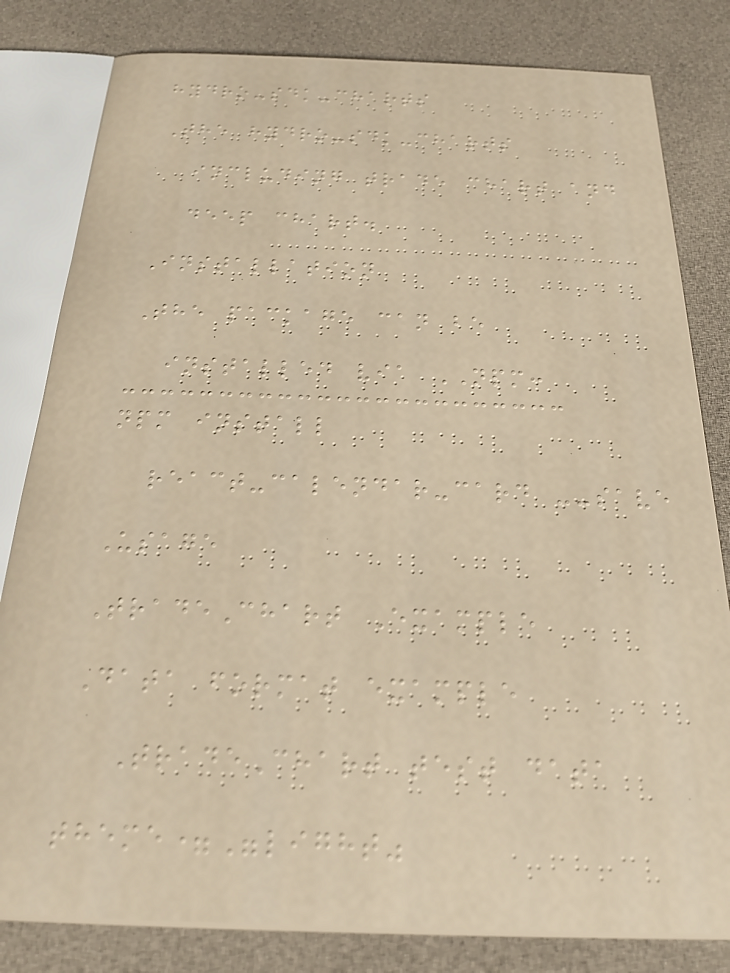hydro-sdk-charts
The hydro-sdk-charts
including trade chart and
deep chart.
Installation
The package can be
installed via NPM:
npm install
react-calendar-card --save
Usage
TradeChart Example
Data format example
TradeChart test data
theme="light"
